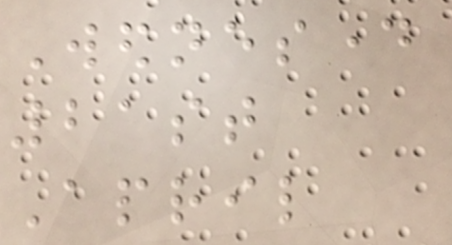Wednesday
21st
April
